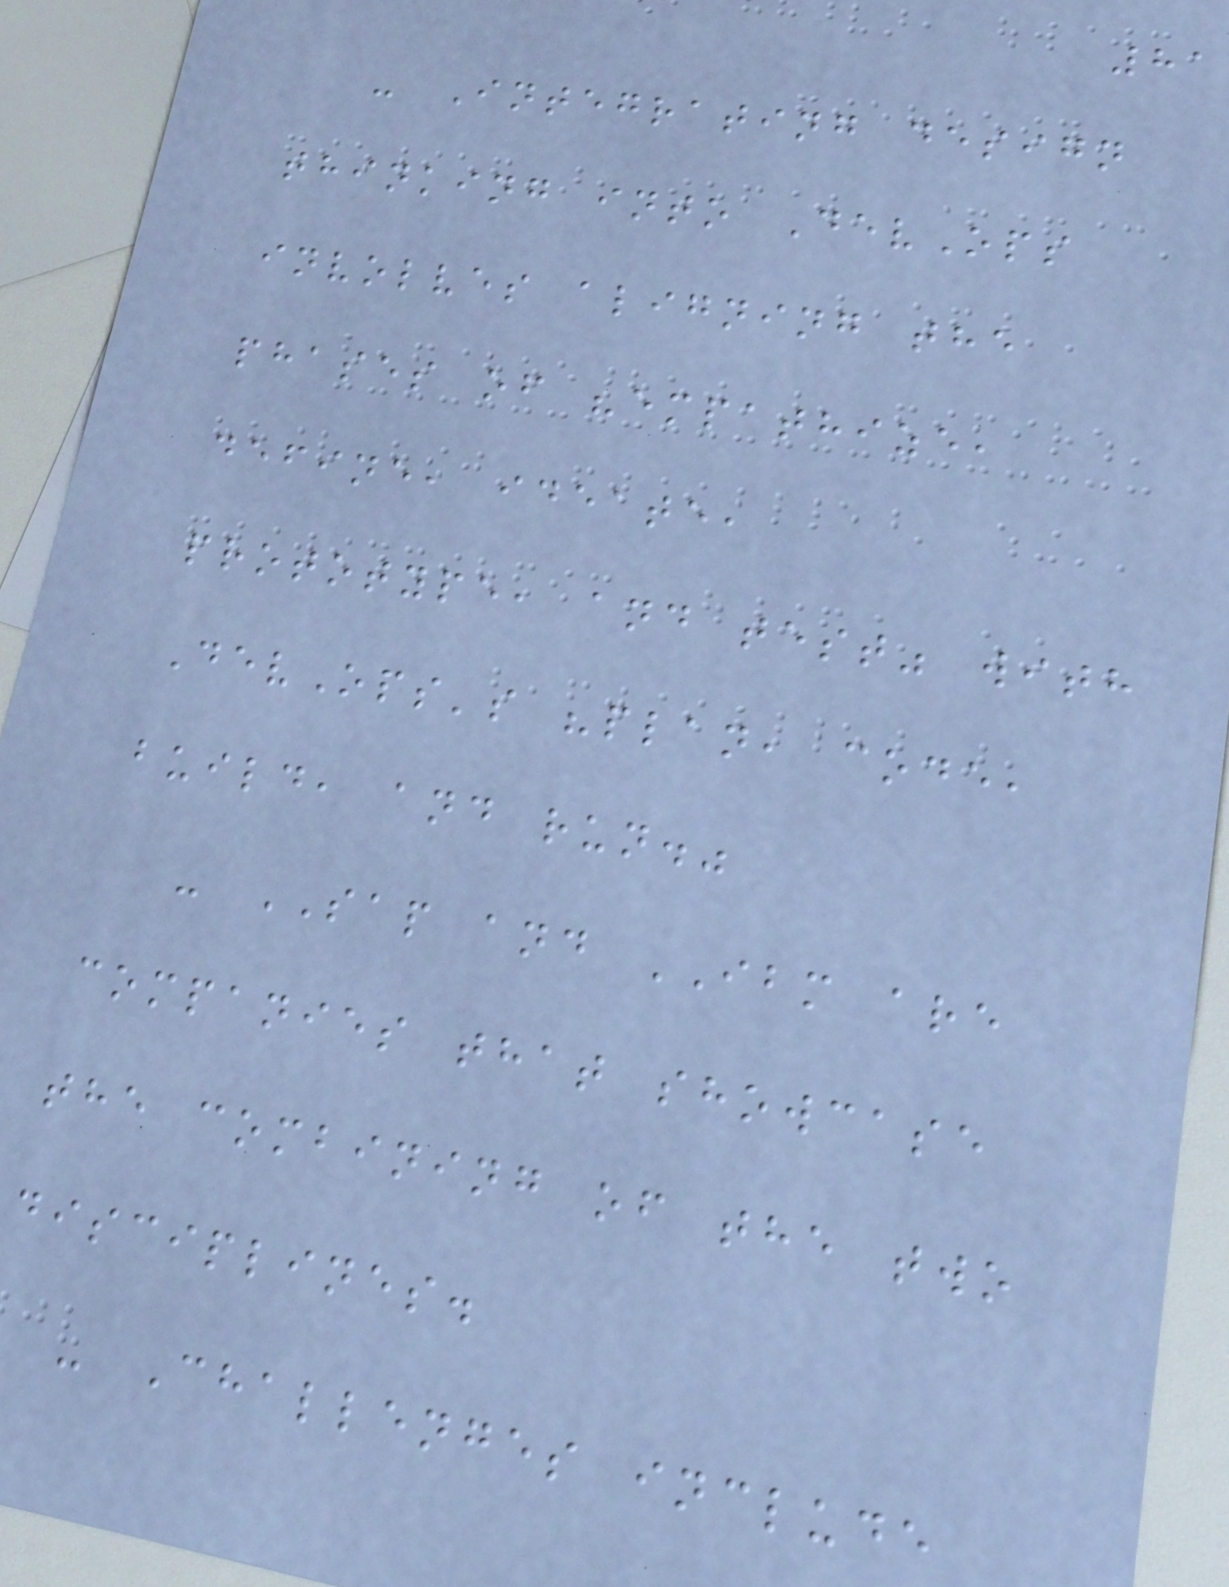81
- Integrating design
thinking into DevOps
involves aligning the
phases of "empathize,
define, ideate,
prototype, and test" with
DevOps's "plan, code,
build, and run."
- SAP and IBM are
companies that showcase
the combining of the two
disciplines.
- Challenges include
